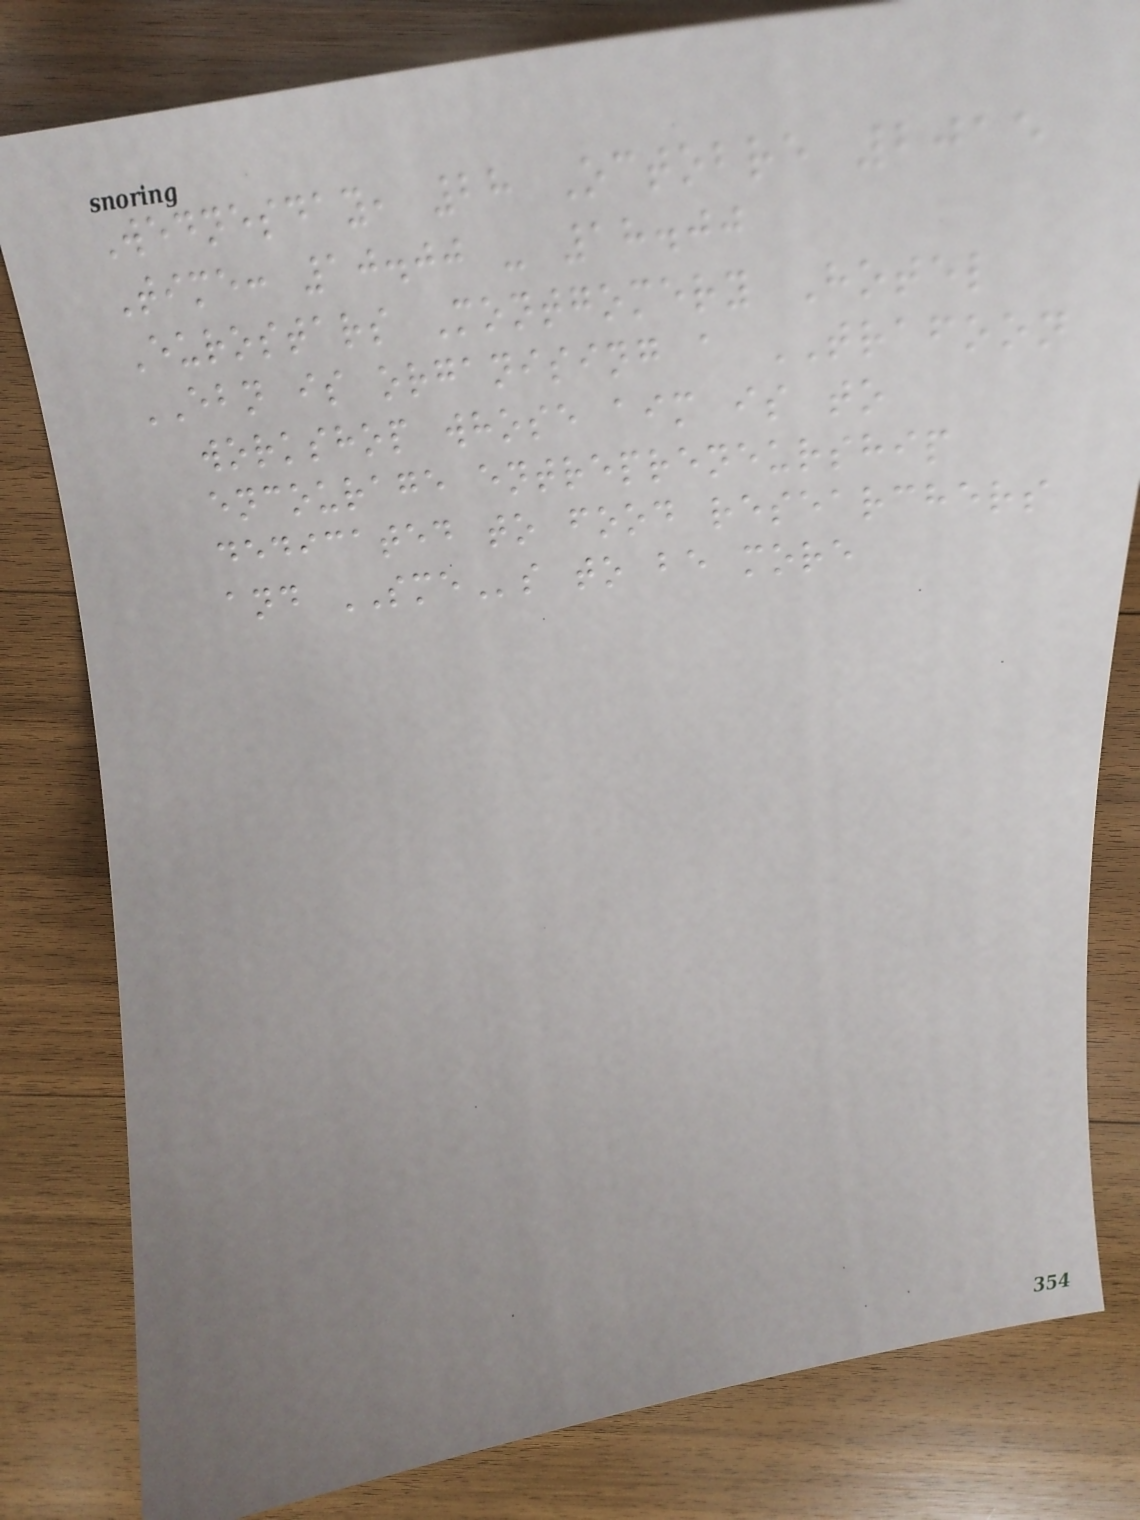Wednesday, 28 Octobre 2015
Time: 10.00 - 18.00
Eurostars Montgomery Hotel
EBN is organising a TRAFOON
workshop whose aim is to
encourage entrepreneurship
dedicated to food researchers
and SMEs to be more
